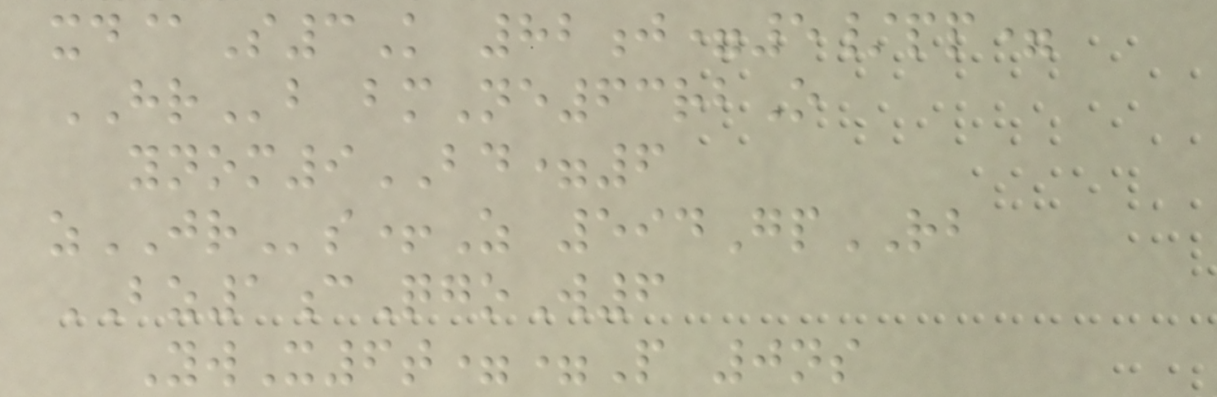xd@S3K 82j=5/pp=
HRb bmNe63rbO
ynom9BD=6
zJRs+Z 594GpRB
BZ1cQgoW6
YwX6t==P 0ns
